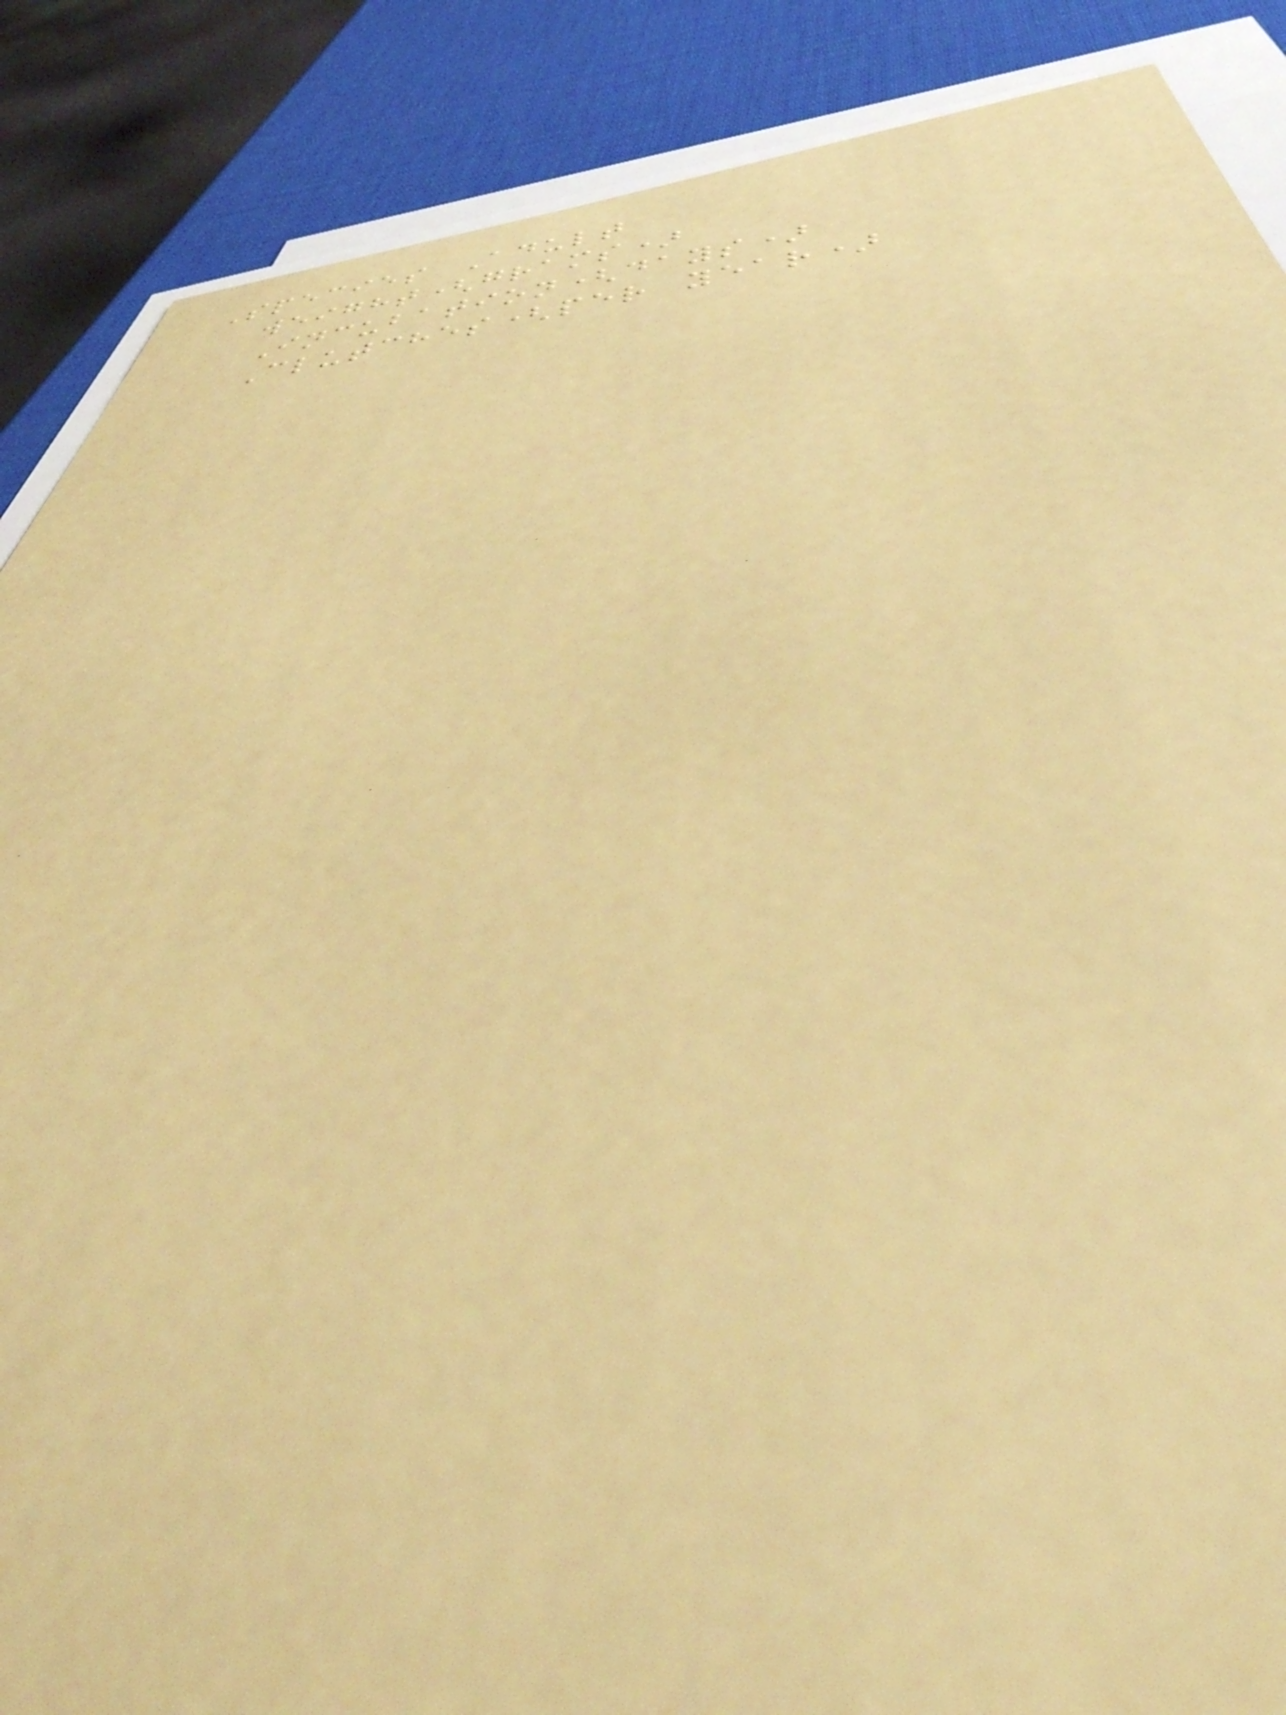Species Adult
weight(grams)
Incubation(days)
Clutches(per year)
